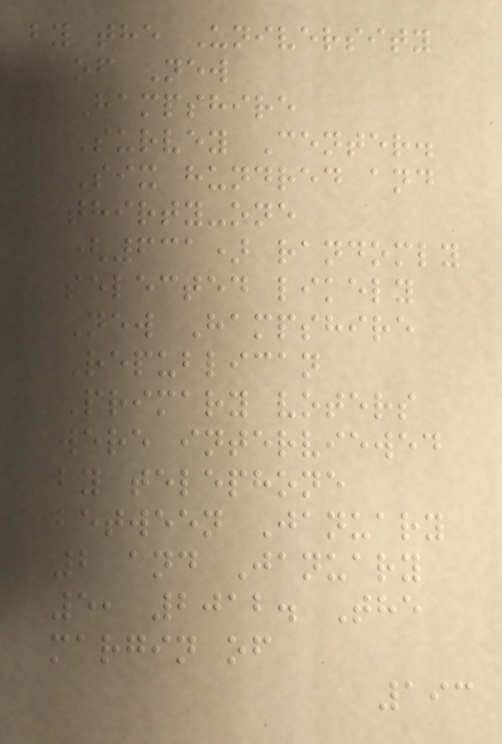by the University
of New
Hampshire
Survey Center.
Six hundred and
thirty-one
(631) randomly
selected likely
New Hampshire
Republican
Primary voters
were interviewed
by telephone
between January
2 and January
5, 2012. The
margin of
193
